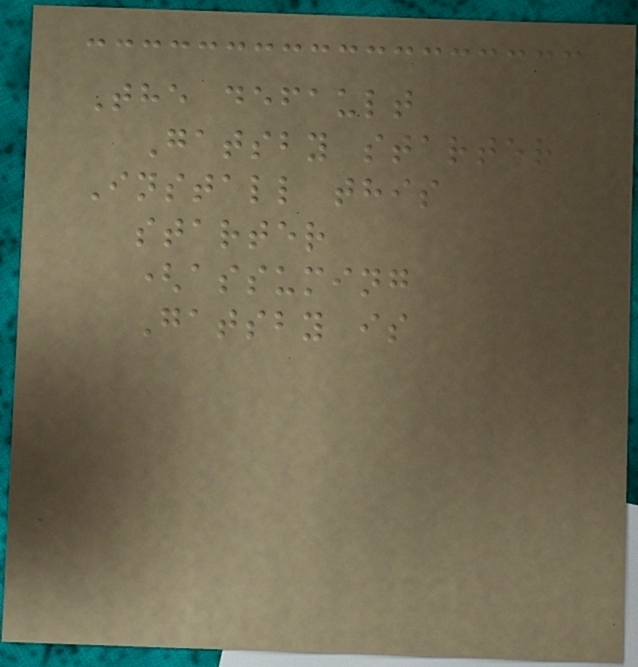The default
Gatsby starter
Install this
starter
(assuming
Gatsby is
